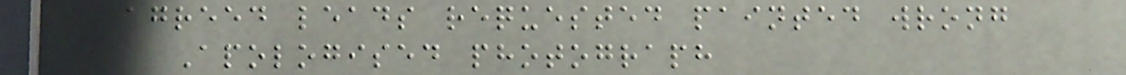agreed leads requested painted wrong
Apologised photograph
